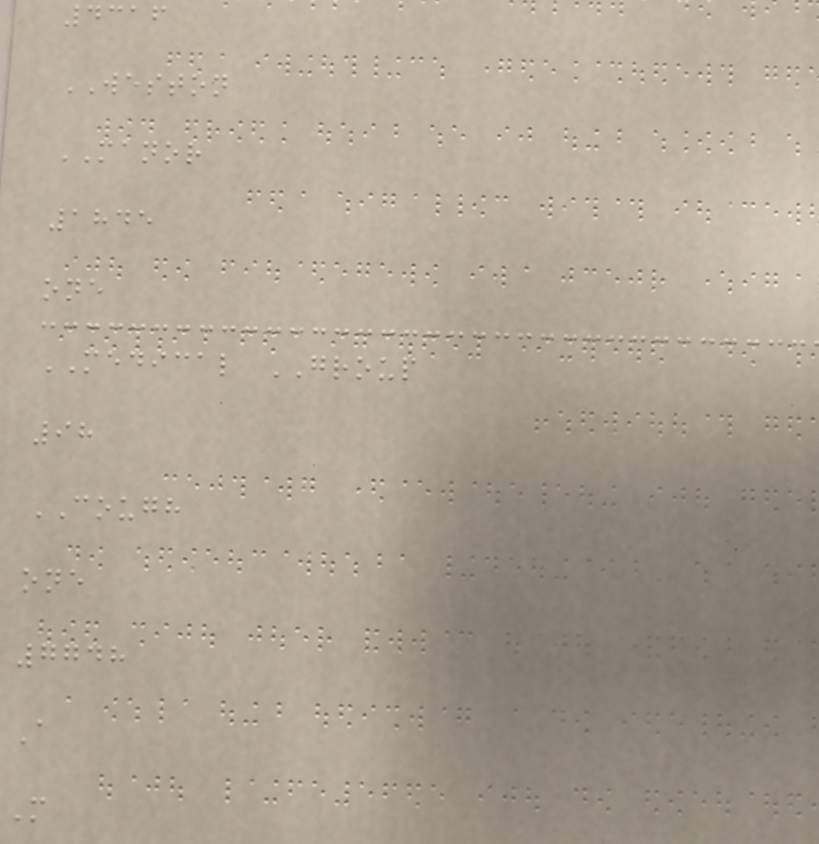4316
WESTON
MANOR
1845
one
MEDICAL GROUP
98
COUGH
one
7748
A
M
